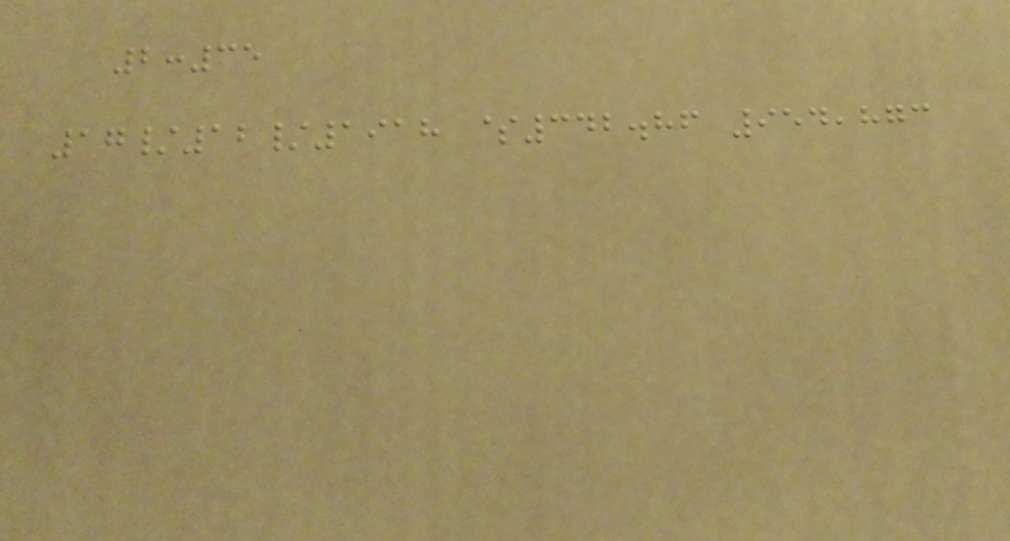2:35
17/12/1918 $342.86 954,873
